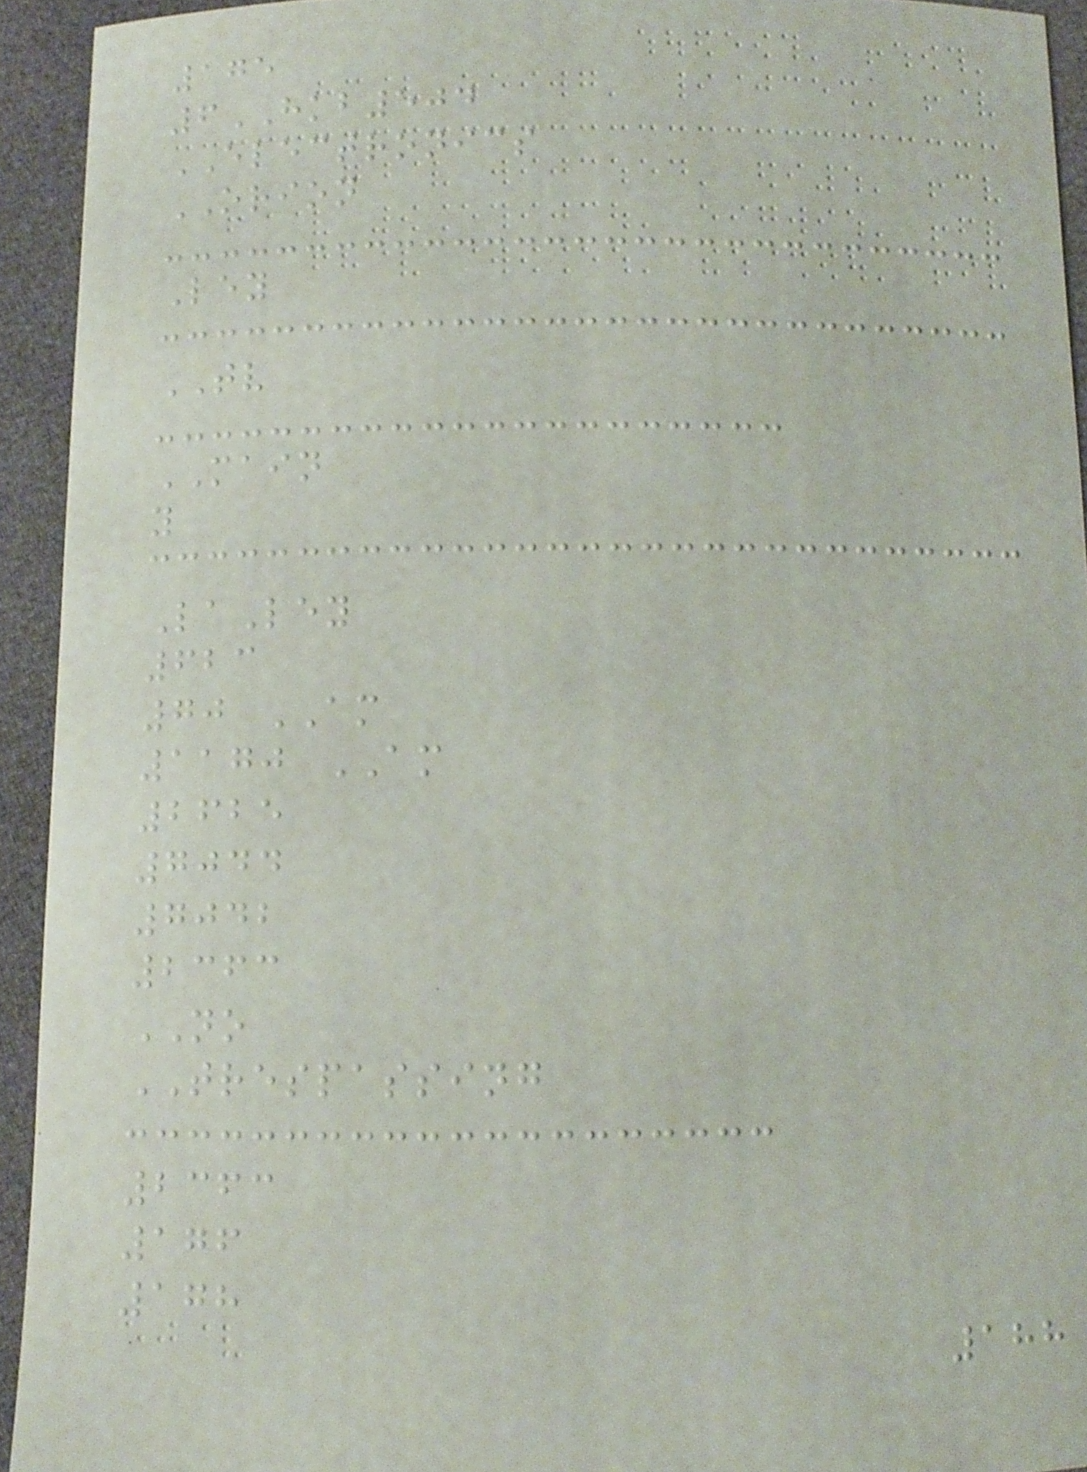175
6HKB504
ELECTRONICS
ORION
Ley
TV
MAIN
y
LaLey
623
70 AM
1170 AM
2625
7044
7042
2363
NO
TRESPASSING
2363
176
178
188
